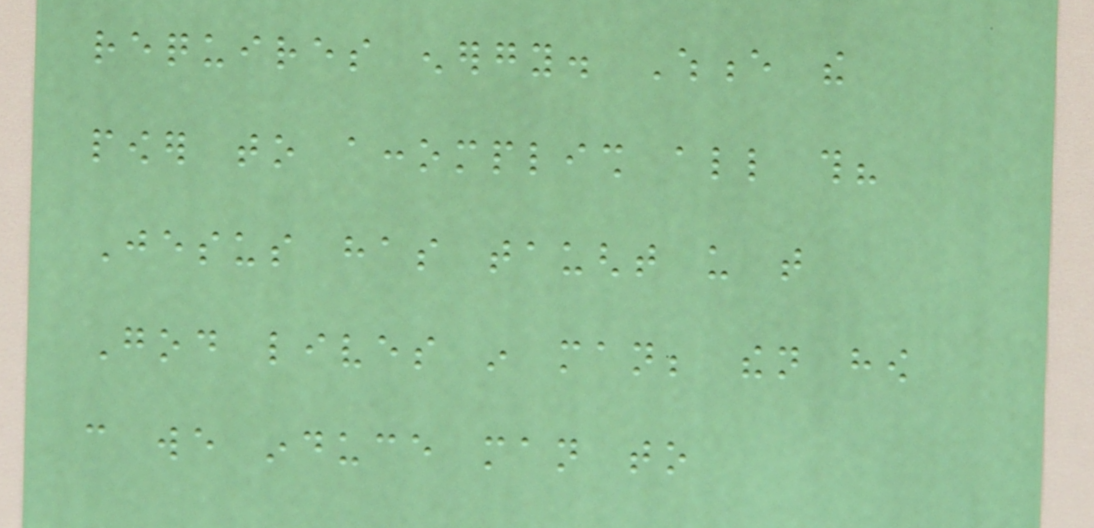requires energy. Whence the
power to accomplish all this?
Jesus has taught us that
God lives in man; then how
can we induce man to
